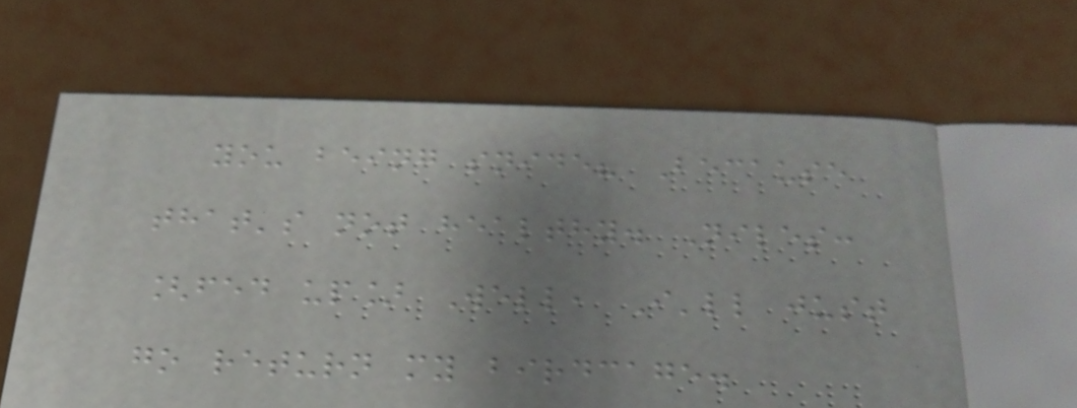you being snide? Because
that's not healthy. Niles:
[fed up] Well, I'll just
go return my birdcage.
